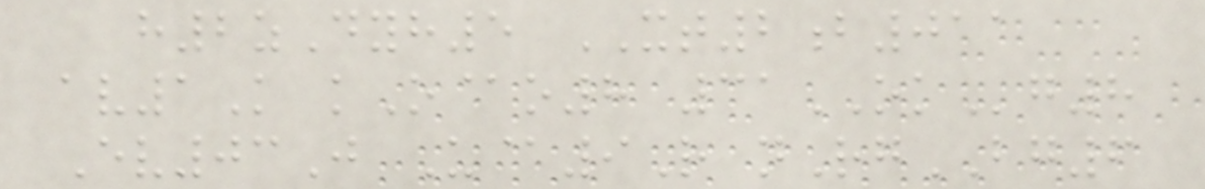h2zDyh5 XT2b011
av1K kO@o8 31OKg8
Ev03J U@9R nRgBG6
